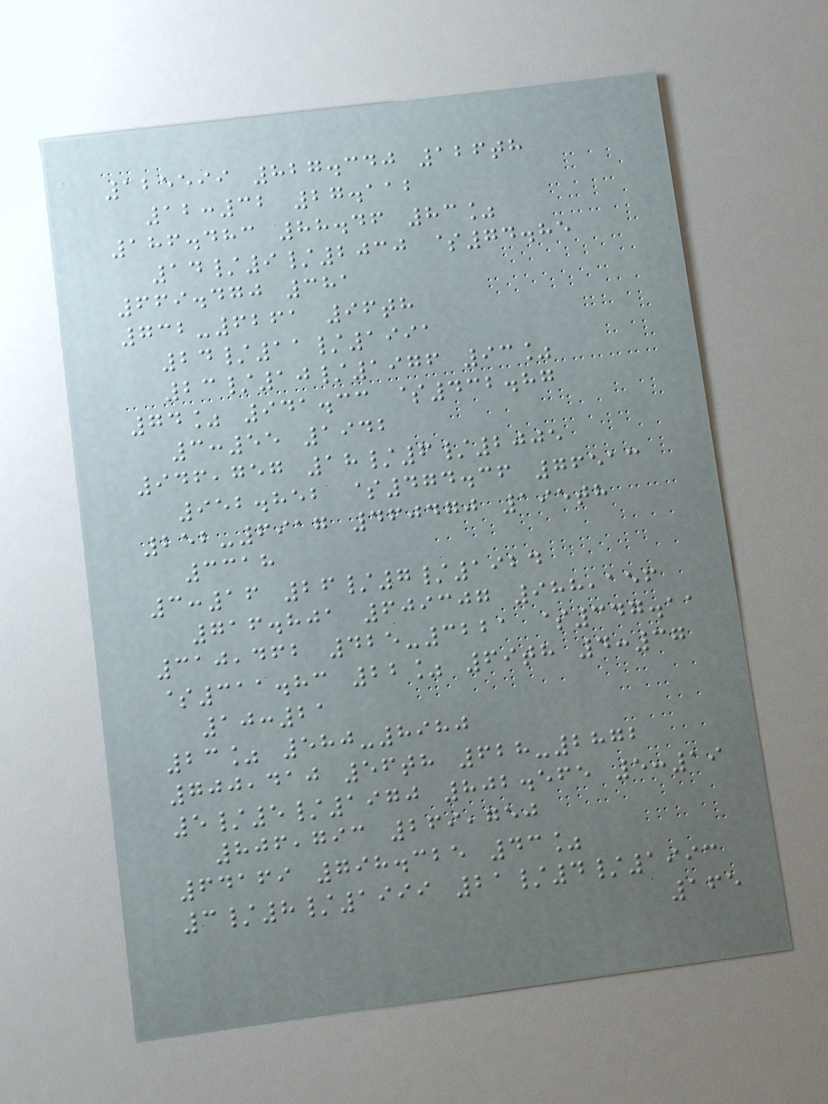125599 827.340 126th
12:32 27.112
186.483 88.46 83%
14/9/2030 $74.85
669.470 381
732-6261 96th
24/11/1991
23/10/1976 93%
74% 941.33 $432.87
3:55 1942
946,757 18/6/2005
952.852 $474.36 76513
252-6917 460470 195th
3318
3:16 26/7/1924
716.801 609307 988,156
310,462 425-3221 $347.11
$311.83 22% 69th 4:37
10:21
23% 580-8980
700,410 56th 628-2872
5/5/1970 802.565 5:19
806,793 269,750
64169 798.325 43%
3/8/1999 21/4/1993
165
